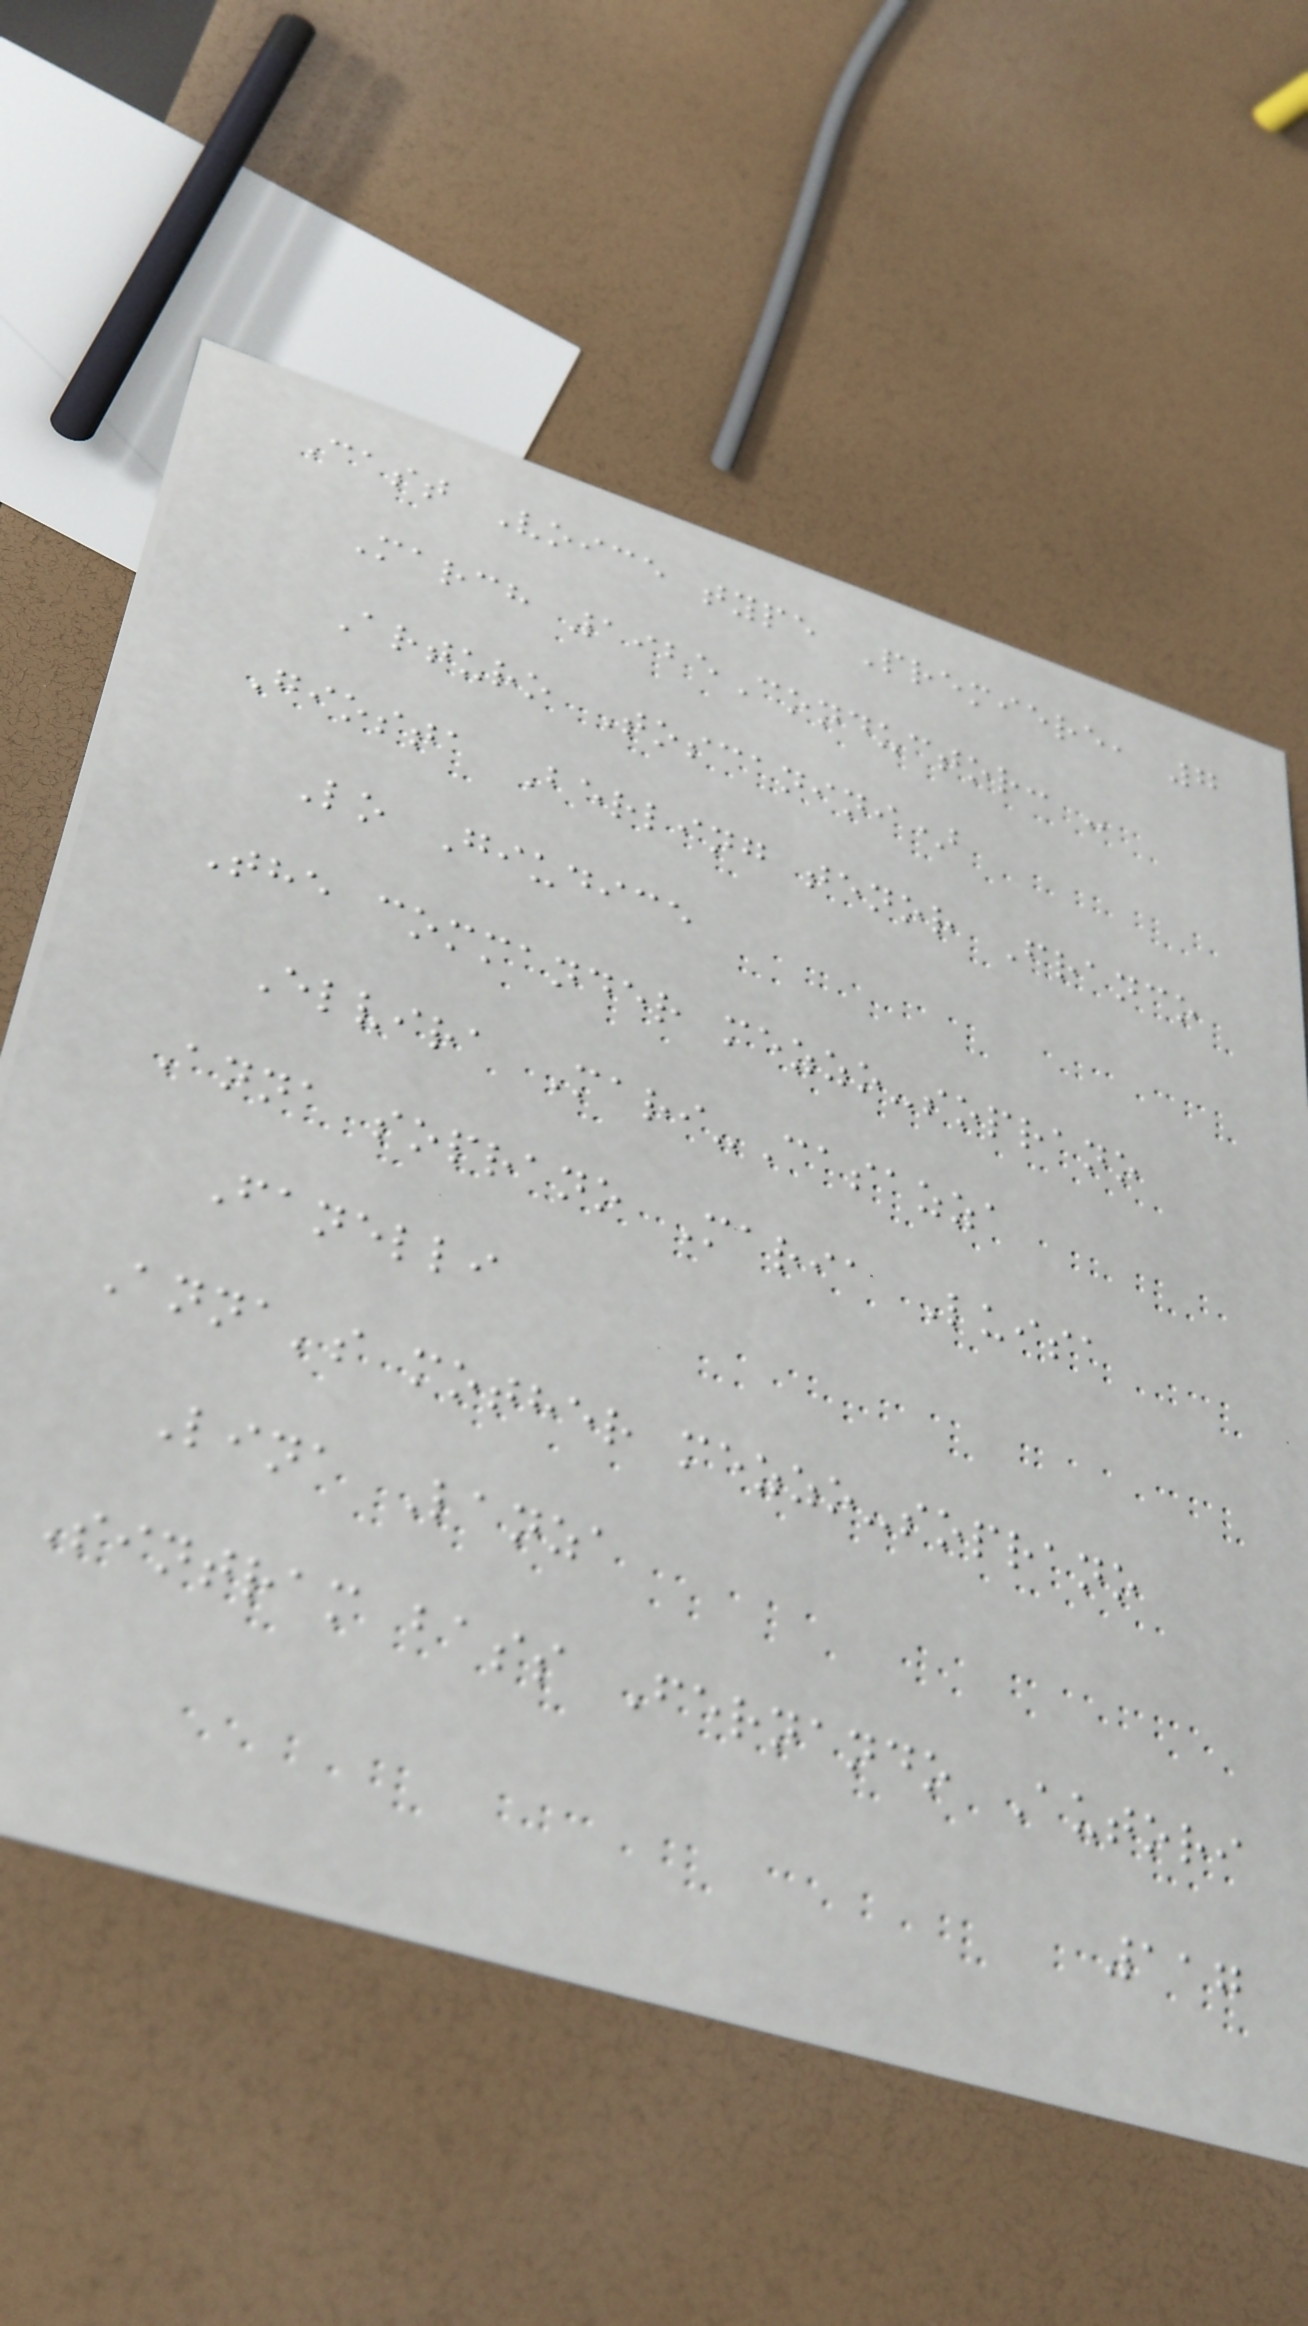Cast Voice type Premiere, 7
March 1925Conductor: -
Arturo Toscanini)
Giosta Berling tenor Franco
Lo Giudice
The commander mezzo-soprano
Elvira Mari-Casazza
Anna soprano Maria Luisa
Fanelli
Anna's mother mezzo-soprano
Lina Lanza
Sintram bass Fernando Autori
117
